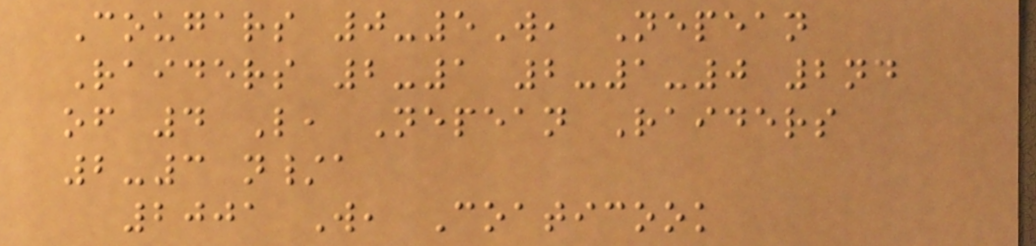Cougars 0-5W, Nepean
Raiders 2-1 2-1-0 2nd
of 4 L, Nepean Raiders
2-3 n/a
2001 W, Coaticook
